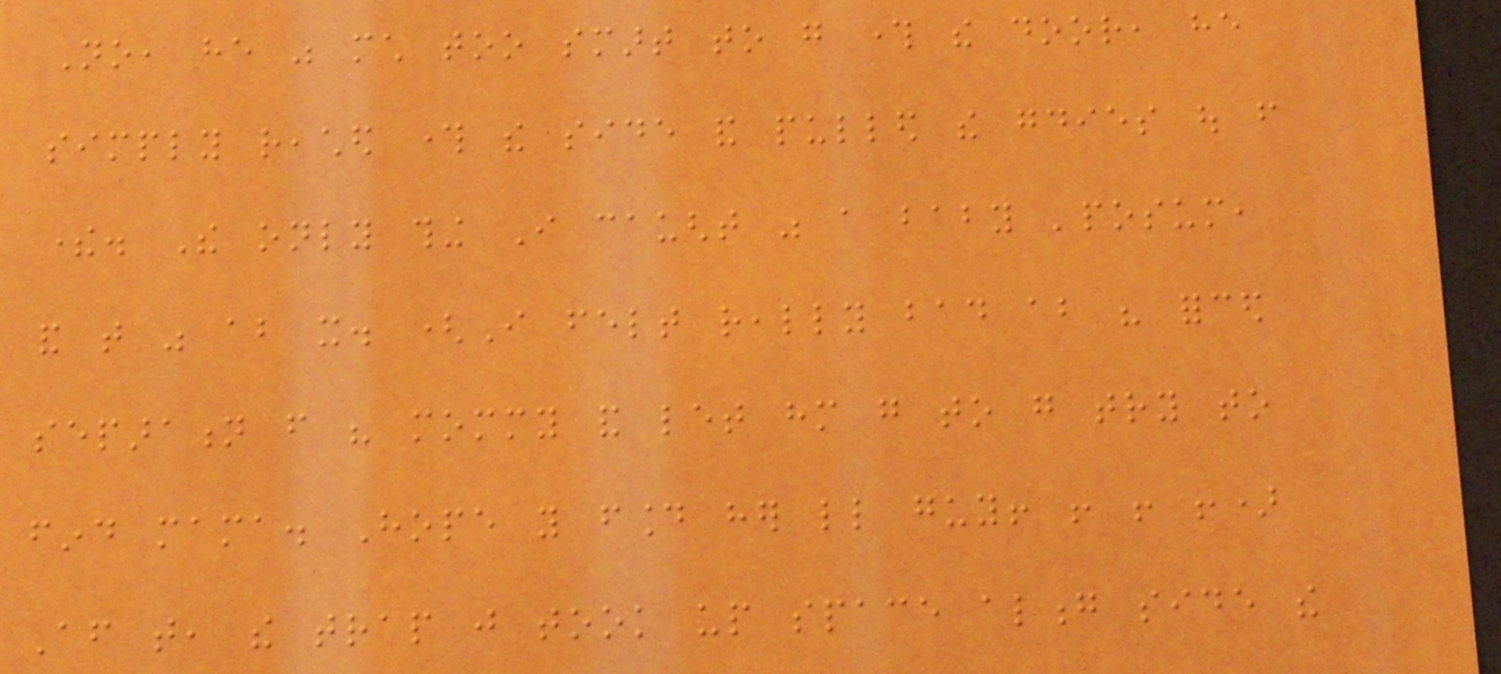No, he was much too smart to go through the door, he
simply reached through the side and pulled the goodies out from
there. The only thing I caught was a baby 'posum,
and that was about it. (I felt really bad about his forced
separation from his mommy and let him go to go try to
find mama. Hope you found her little guy! ! ! !)
After that, the trap just took up space along side the
